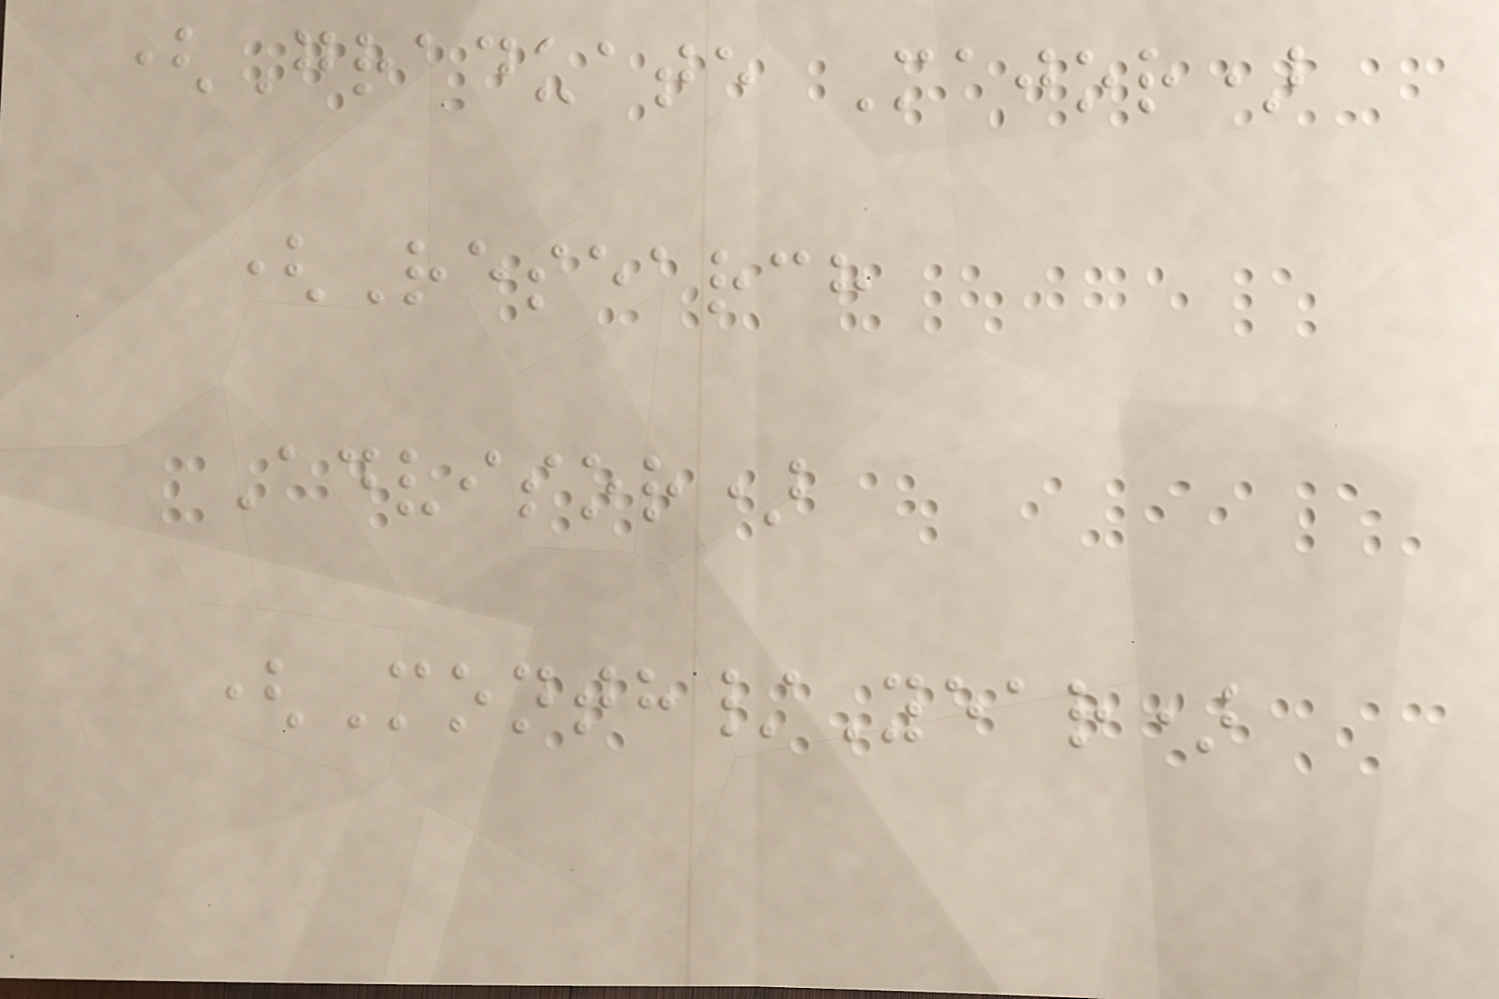(Graduate Major)
(Research
Advisor)
(Month/Year)
